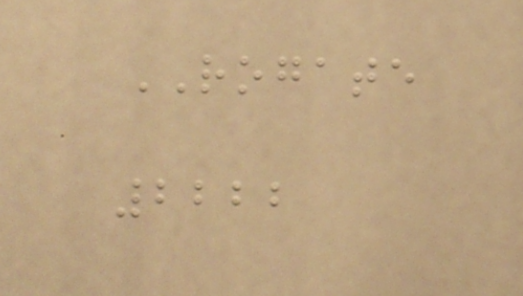ROGATE
2222
